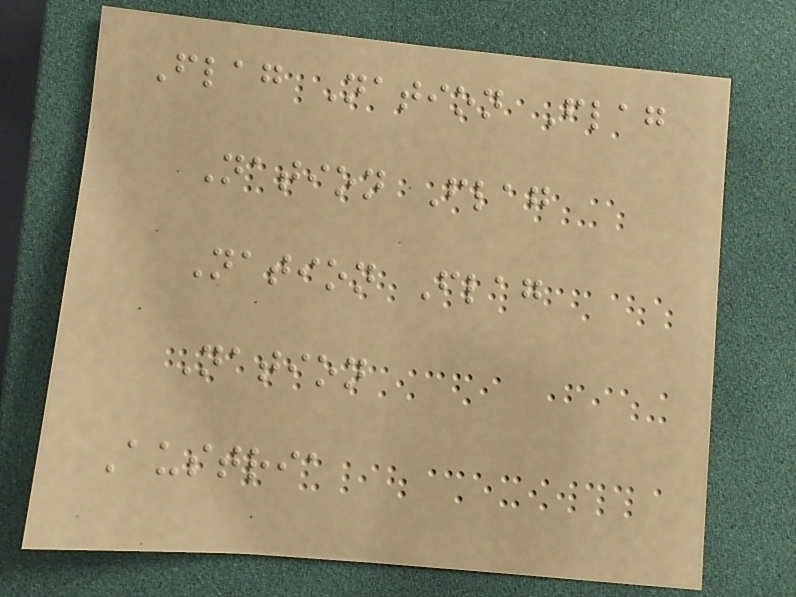Flag Nation Flag
Nation Flag
Nation Flag
Nation
Austria
